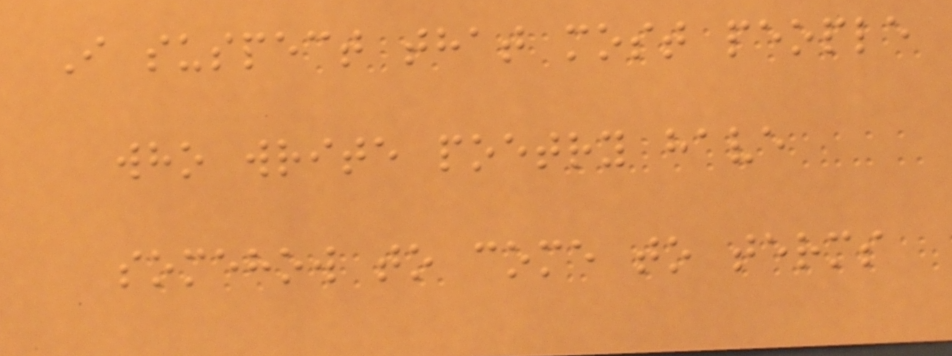I suspect that most people
who write poetry have
somehow to come to terms
